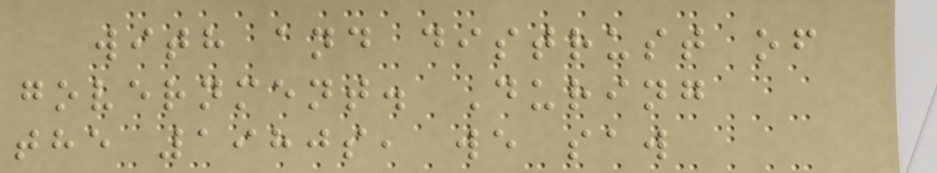with and distrust of
government. During
the 1980s, we saw
